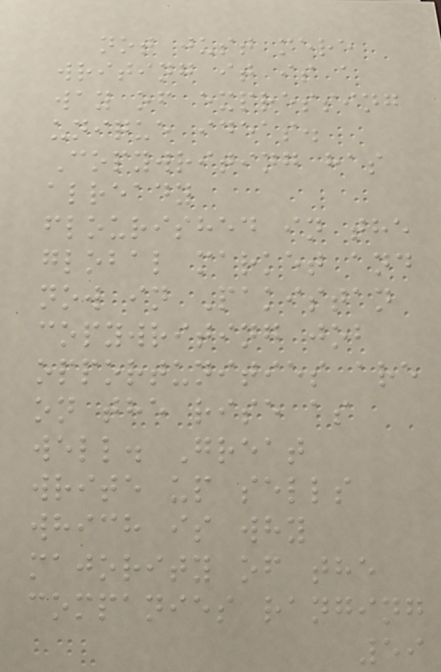not just mere
writing it is a
way of expressing
unique ideas.
Copywriting has
already
flourished in the
global market and
now in Pakistan
copywriting job
opportunities are
on the rise as
well. Great
write up sells
which is why
majority of the
companies ranging
59
